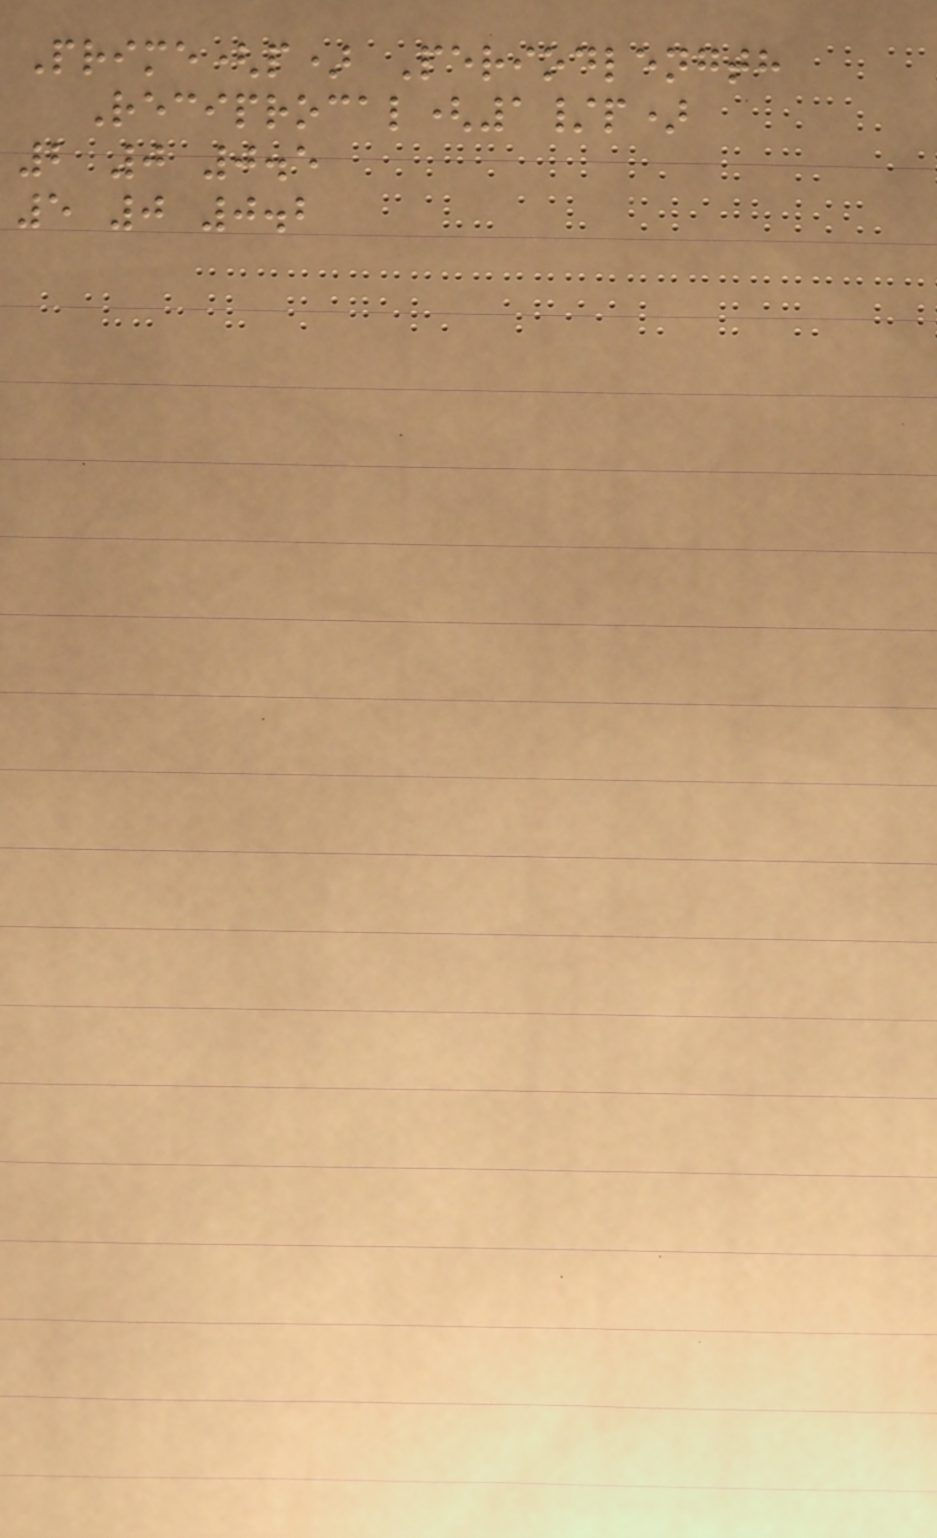Prime(p) Periodlength
Reciprocal(1/p)
2 0 0.5
5 0 0.2
